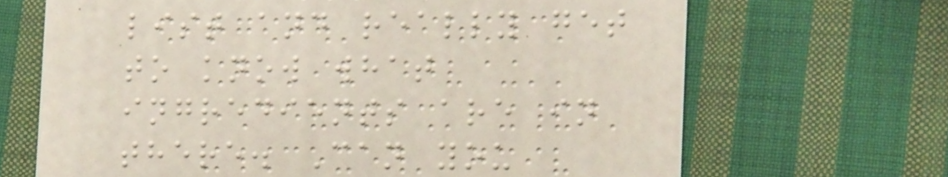list and really get
to know what
ingredients are in
there. Can you
